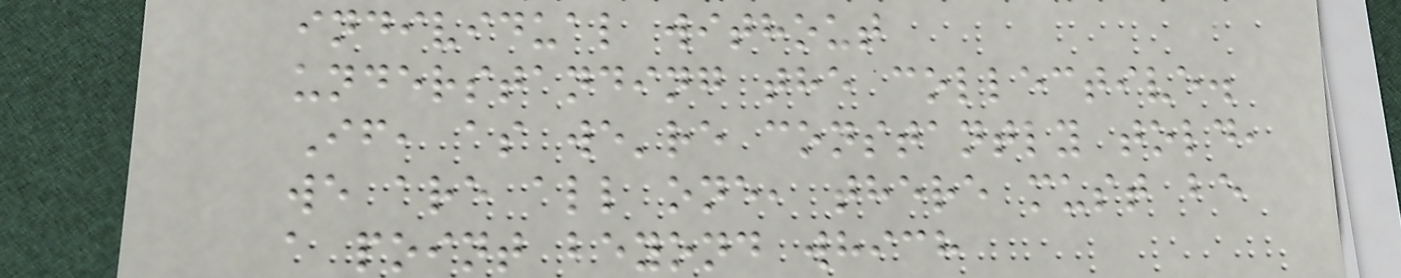individual without
understanding the collective.
If, as we're constantly told,
we are all one, there must be
a point beyond which
